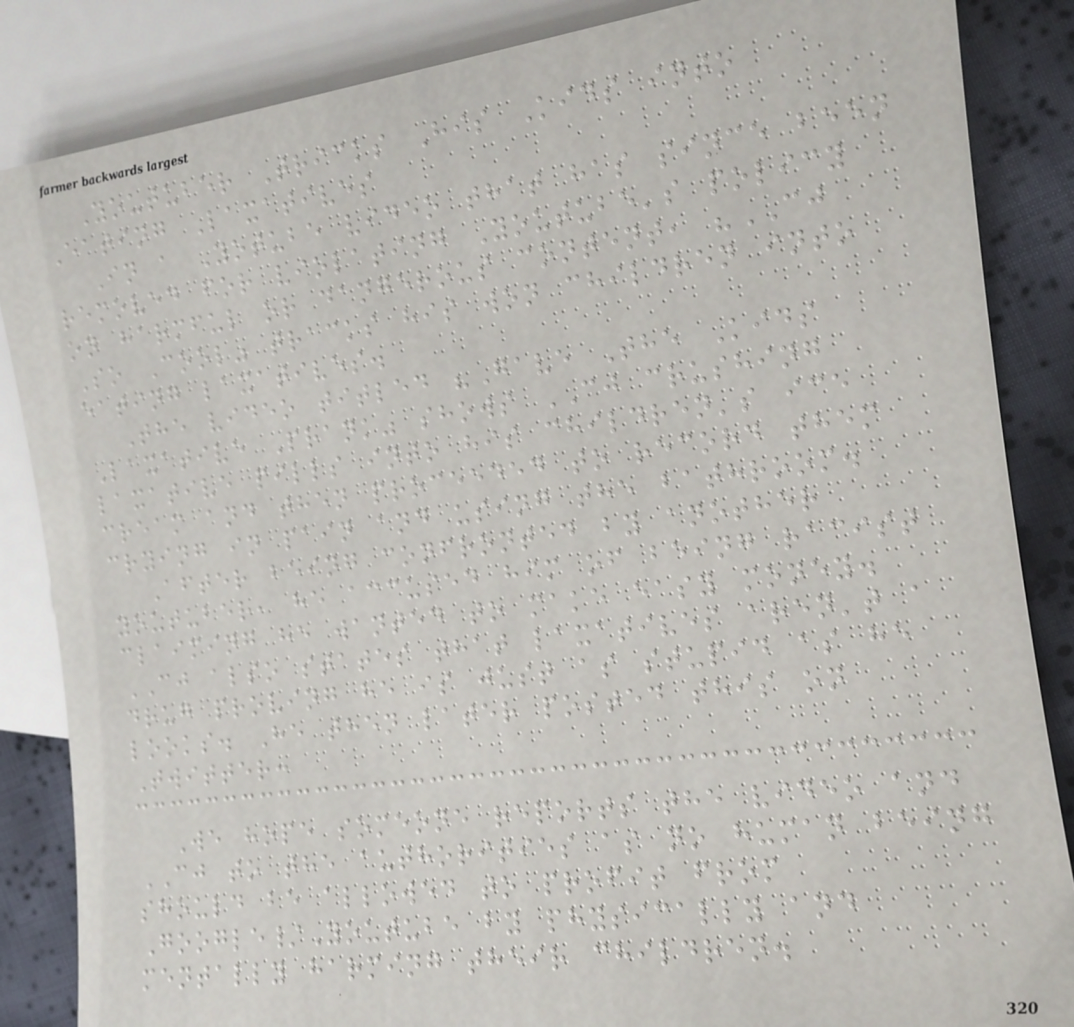Youtuber Tricks His Kids into
Eating Laxatives
In a Yotube video that has since been
removed for violating Youtube's policy
on harmful or dangerous content, "CJ
So Cool" tracks his won children into
eating laxatives.
The video titled "Gave The Kids
Laxative Prank" shows CJ crushing
laxative pills into his children's ice
cream and then proceeded to record them
crying in pain and using the bathroom.
After being confronted by another
youtuber, he accused him of being racist
claiming he wanted to make easy money.
CJ also states that laxatives aren't a
drug proving he is just as stupid as he
looks. He then later posted this on
Twitter:
We hope someone reports the video and
CJ to the authorities as no human being
should be allowed to profit from
Google/Youtube by physically and
mentally harming their children.
